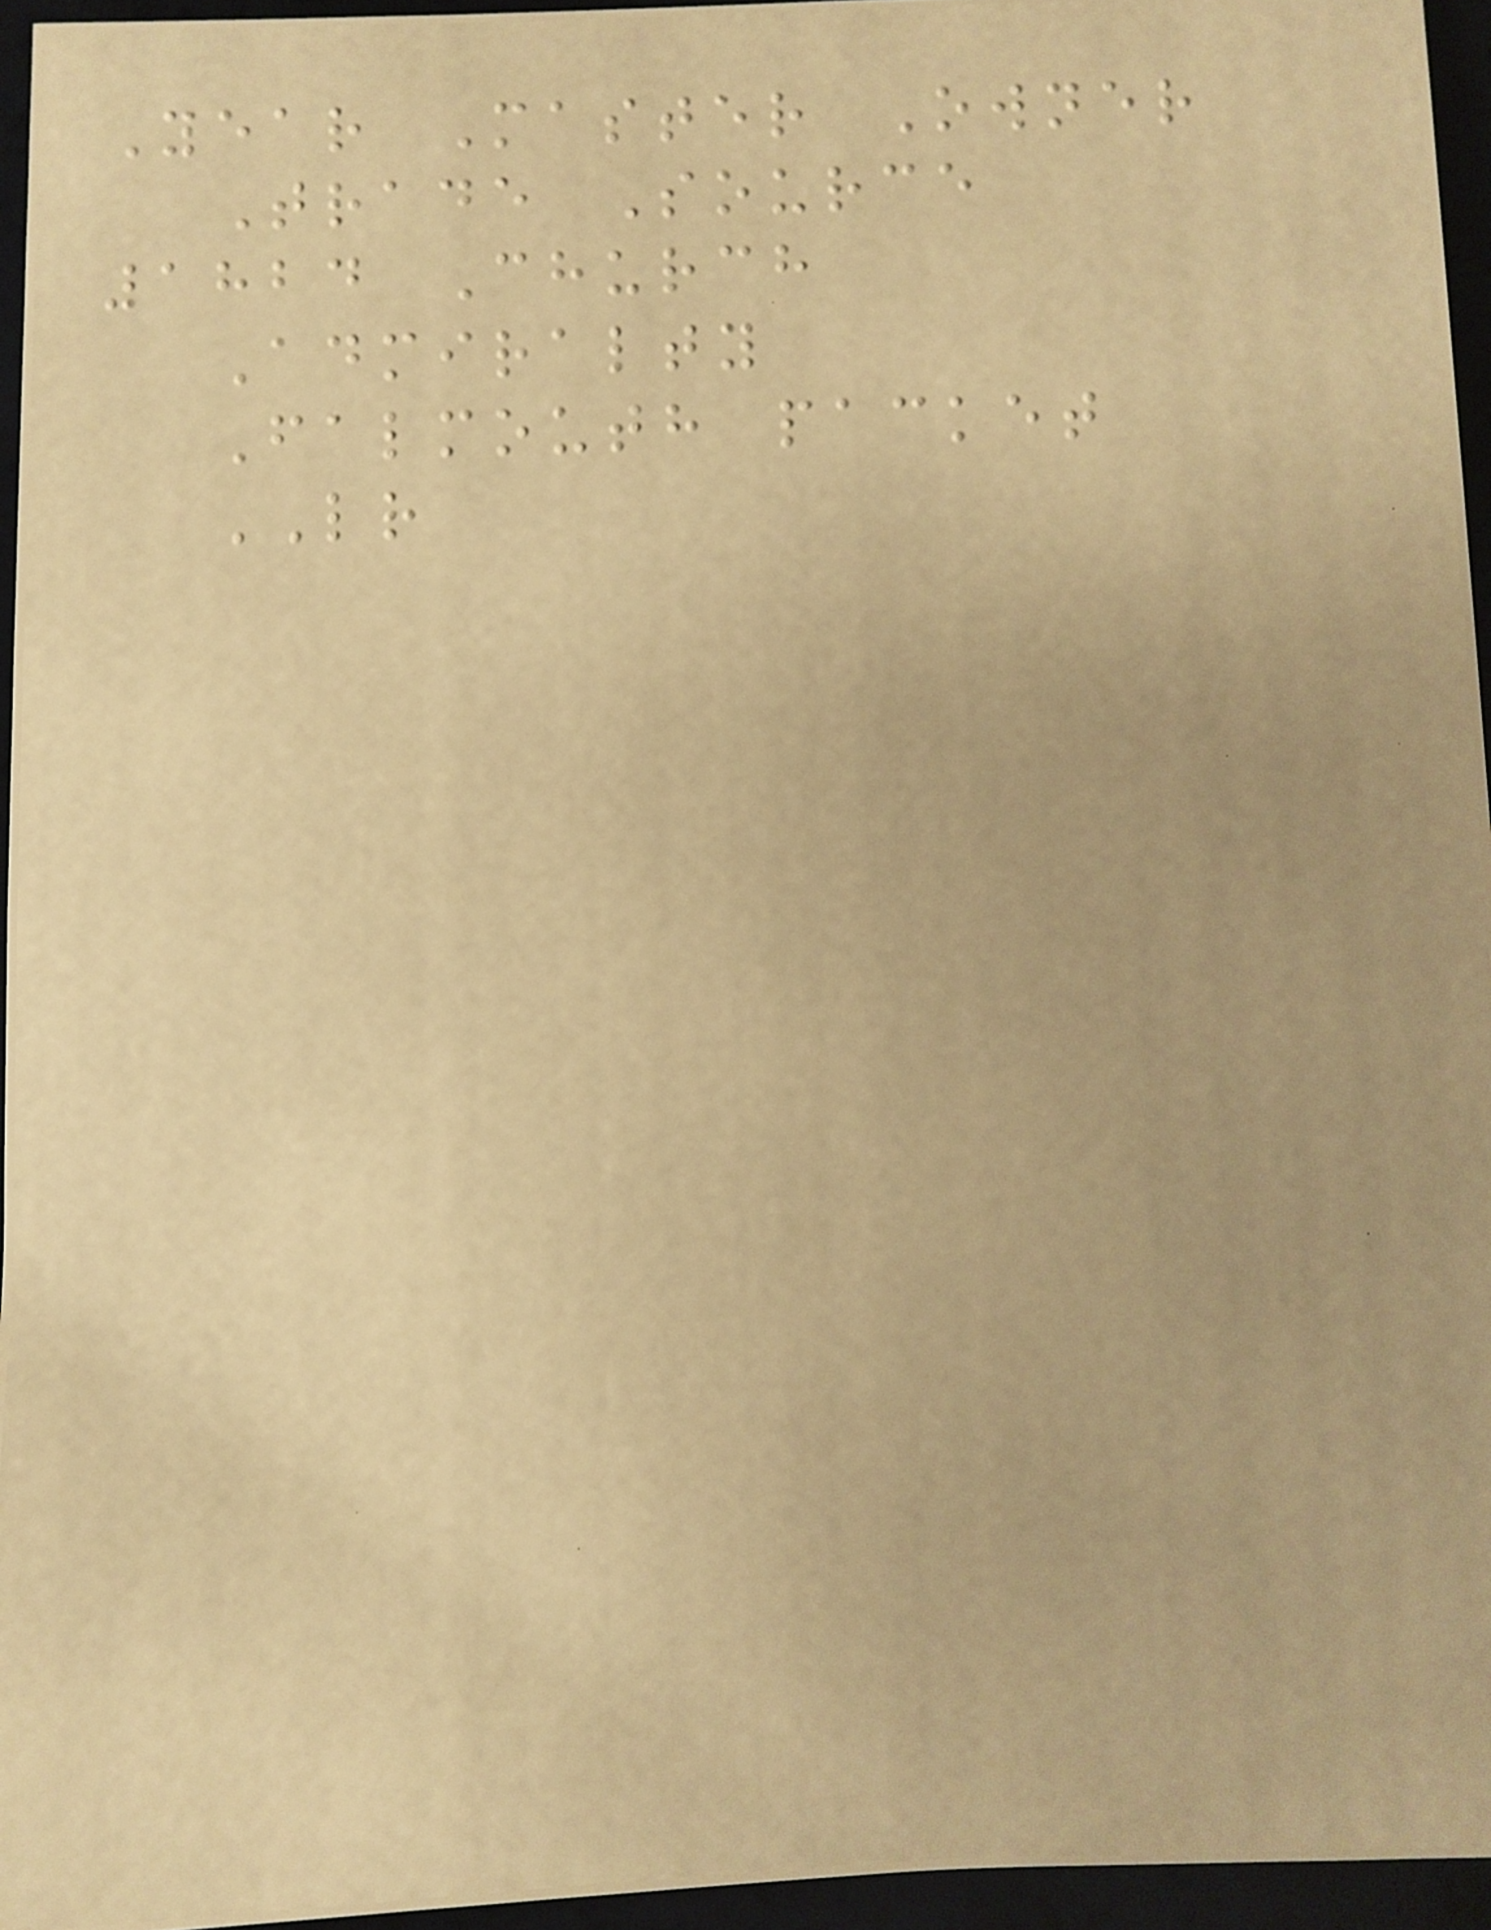Year Master Owner
Trade Source
1824 Church
Admiralty
Falmouth packet
LR
